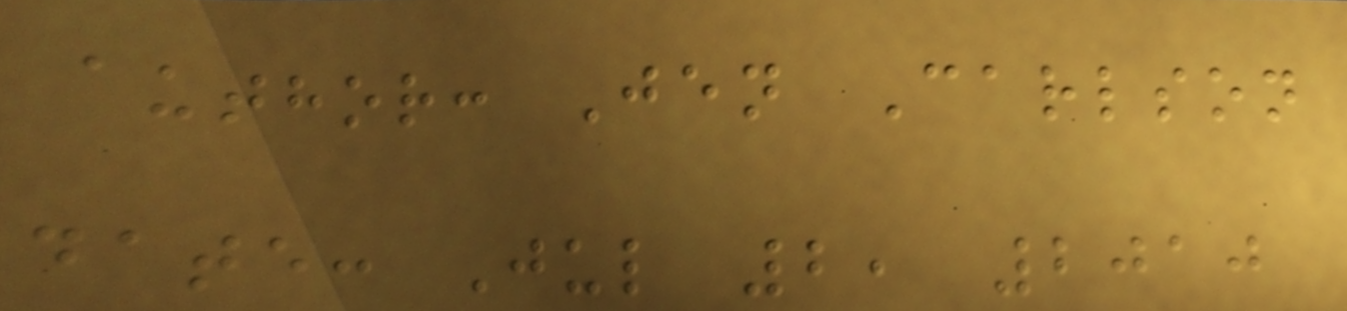author: Jen Carlson
date: Jul 2, 2010
